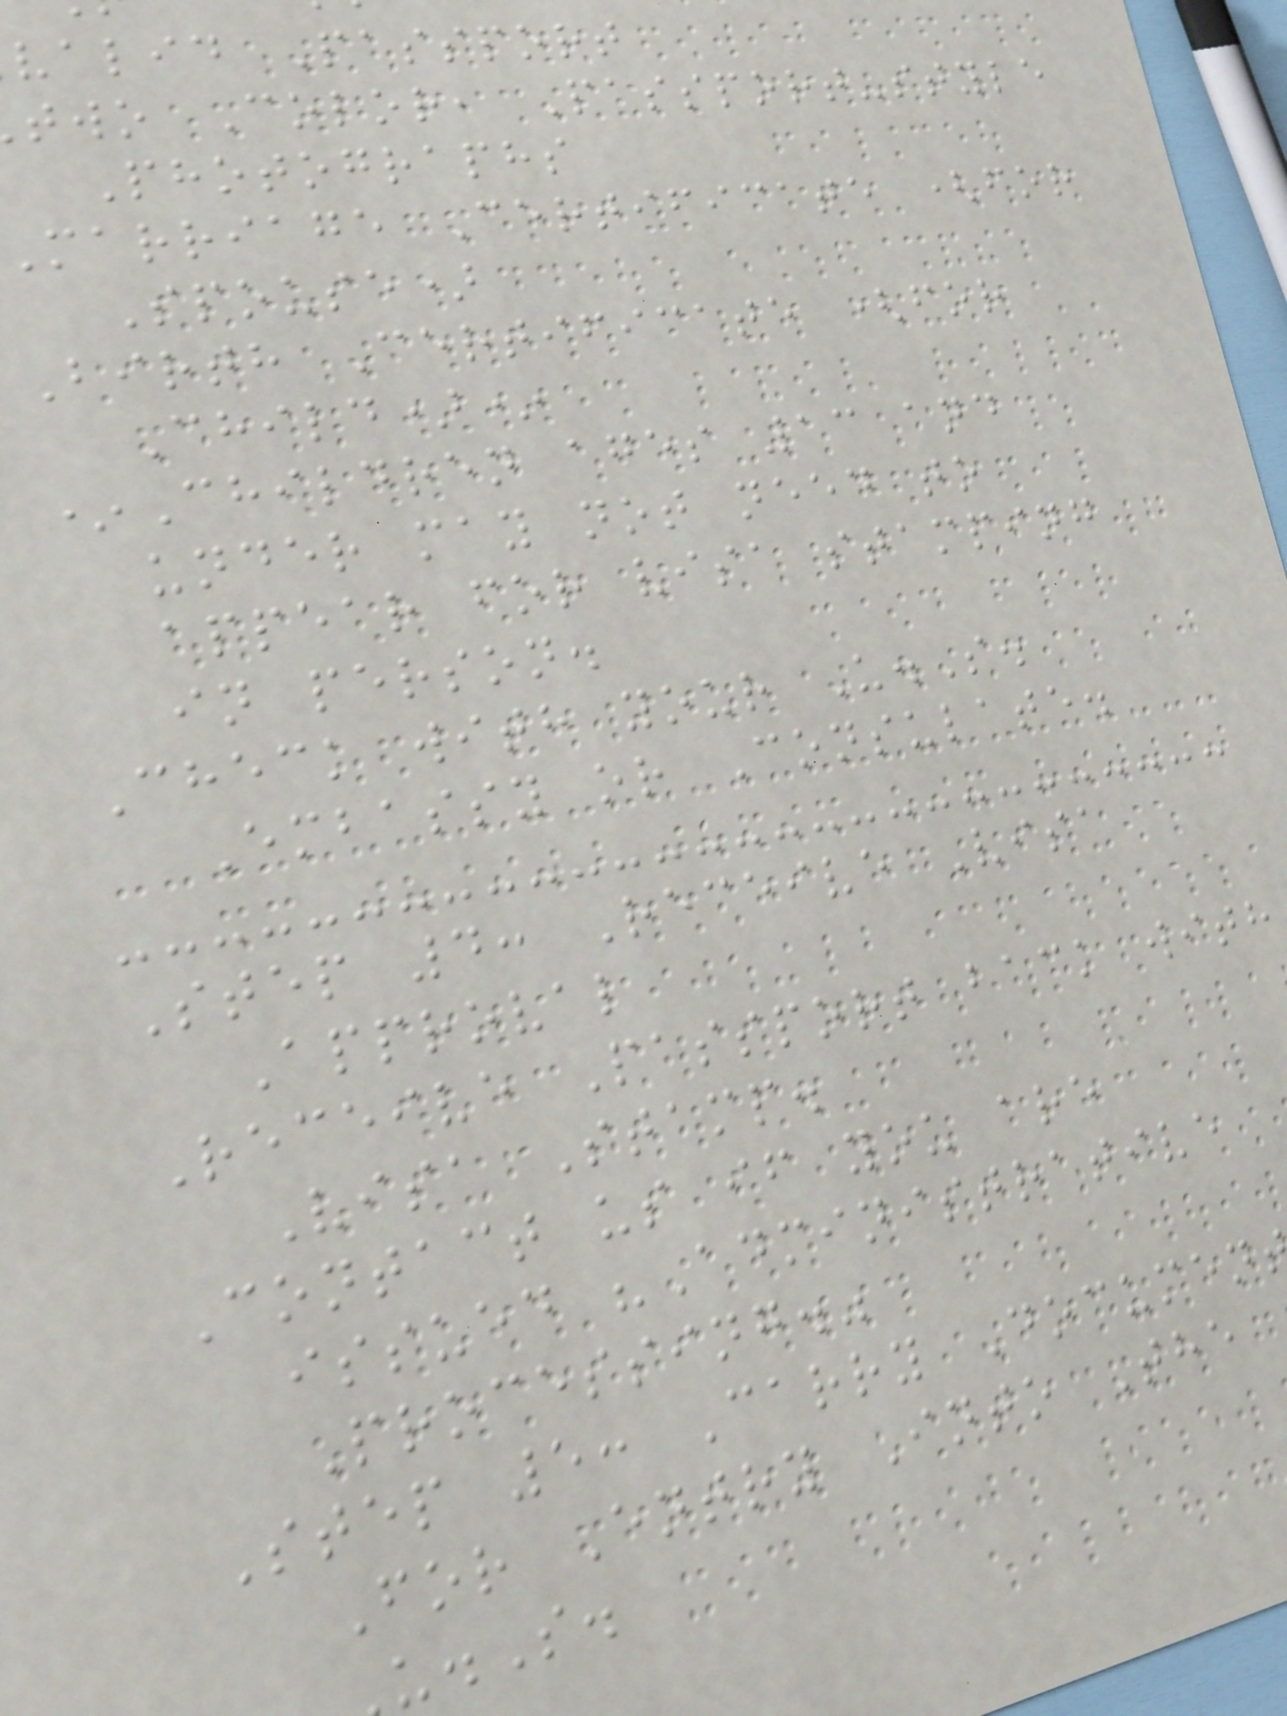valid Passport
two Color, Passport-style
Photographs
marriage Certificate (for
Spouse)
Birth Certificate (for
Child)*
*Children ages 13 and
under may not need to
appear for visa stamping
in person.
Check with your U.S.
Embassy or Consulate.
Step 4: Receive Visa
Approval
Receive Passport back with
Visa Stamp.
Contact us if you are
issued "Administrative
Processing."
Step 5: Carry Documen
For Entry Into The
.S.
